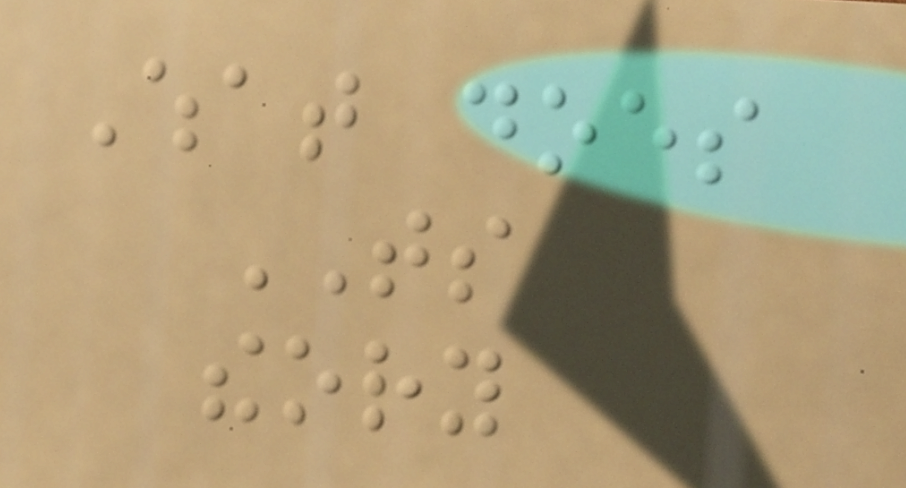What does
TS
theory
